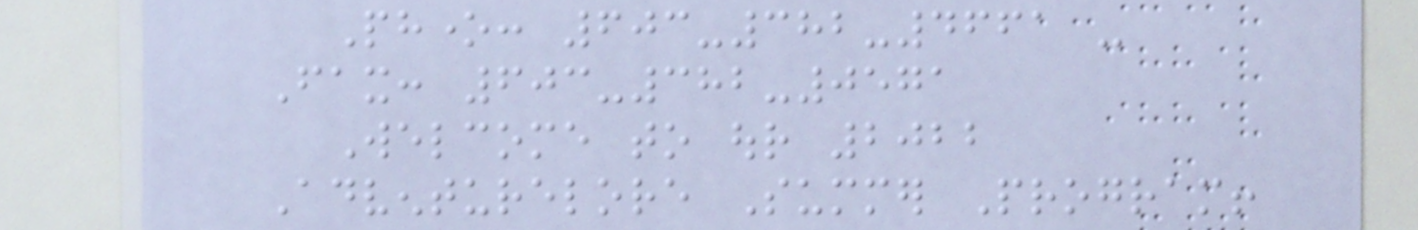Phone: 603-382-4661 -
Fax: 603-382-0571
Welcome to our 2022
Adventurelore Summer Program!
